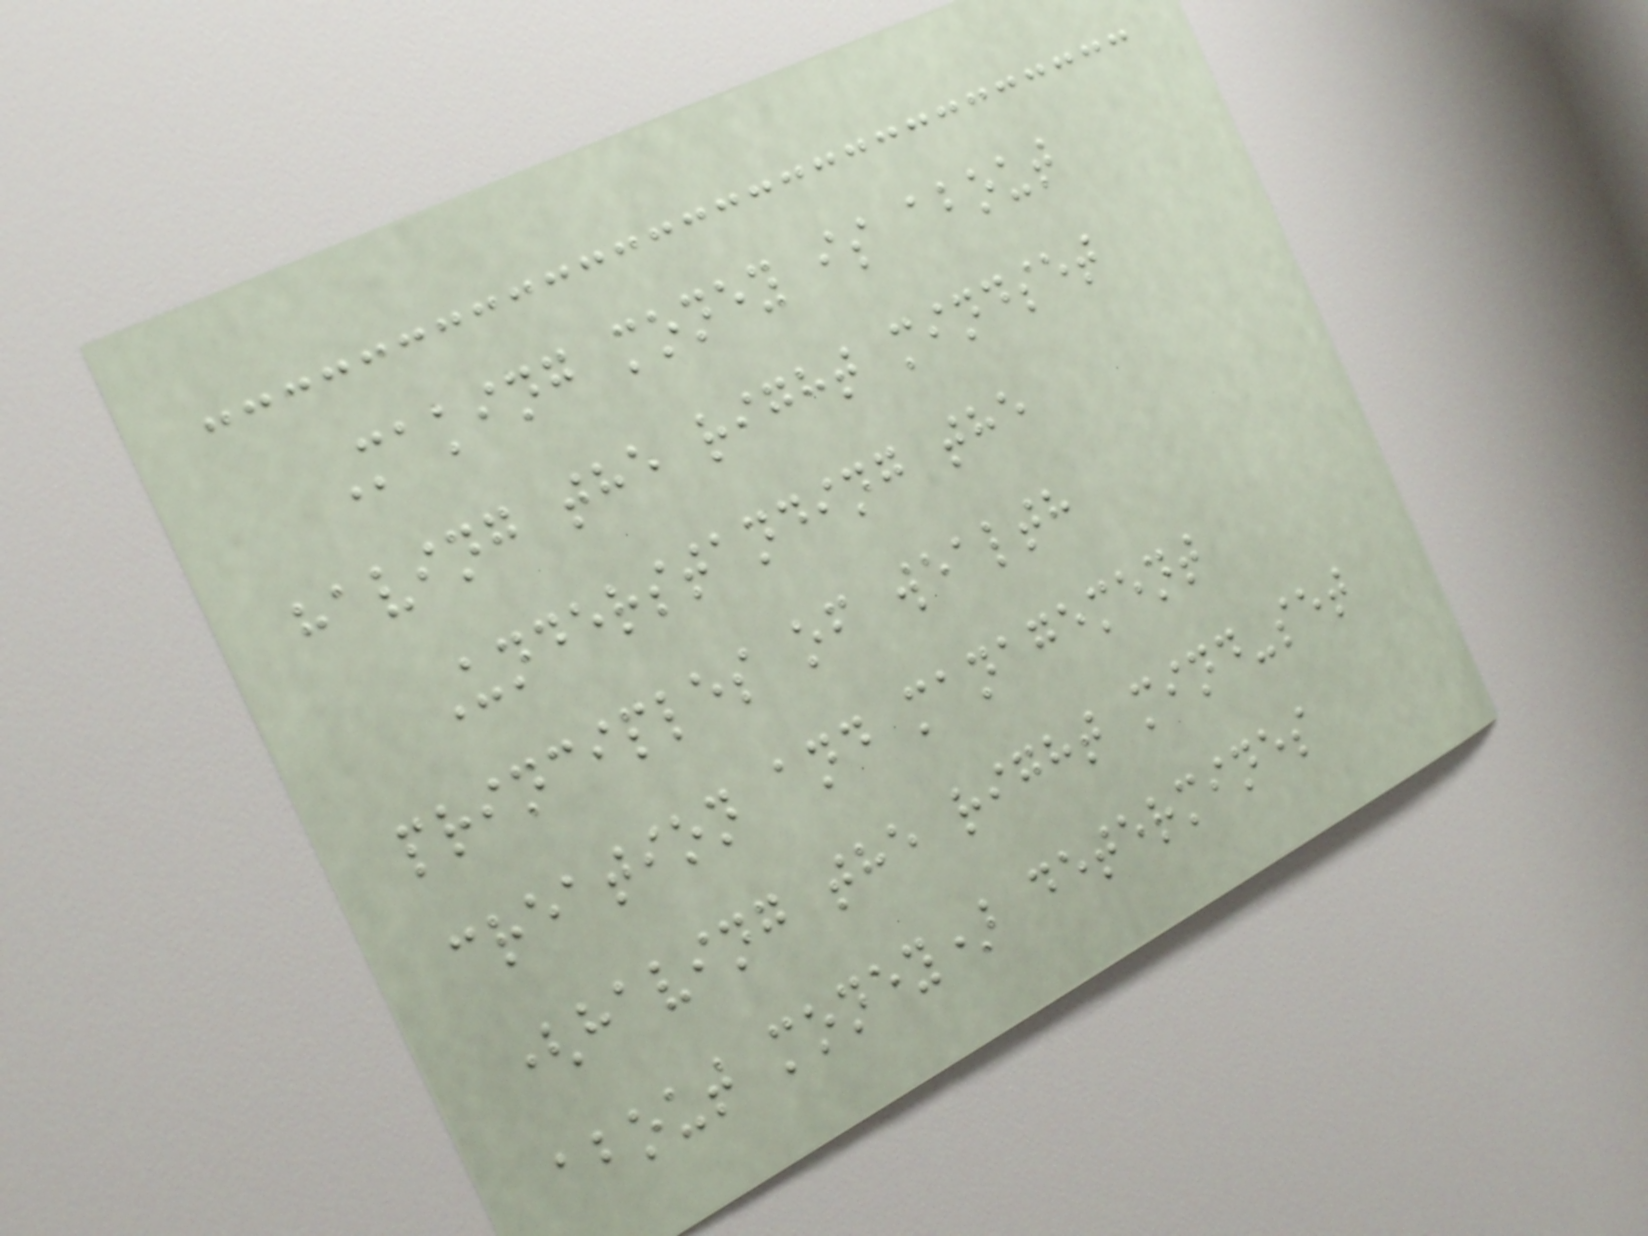Making money is about
having the right mindset
Understanding the
principles of wealth
creation and management
(having the right mind-set
about money) determines
